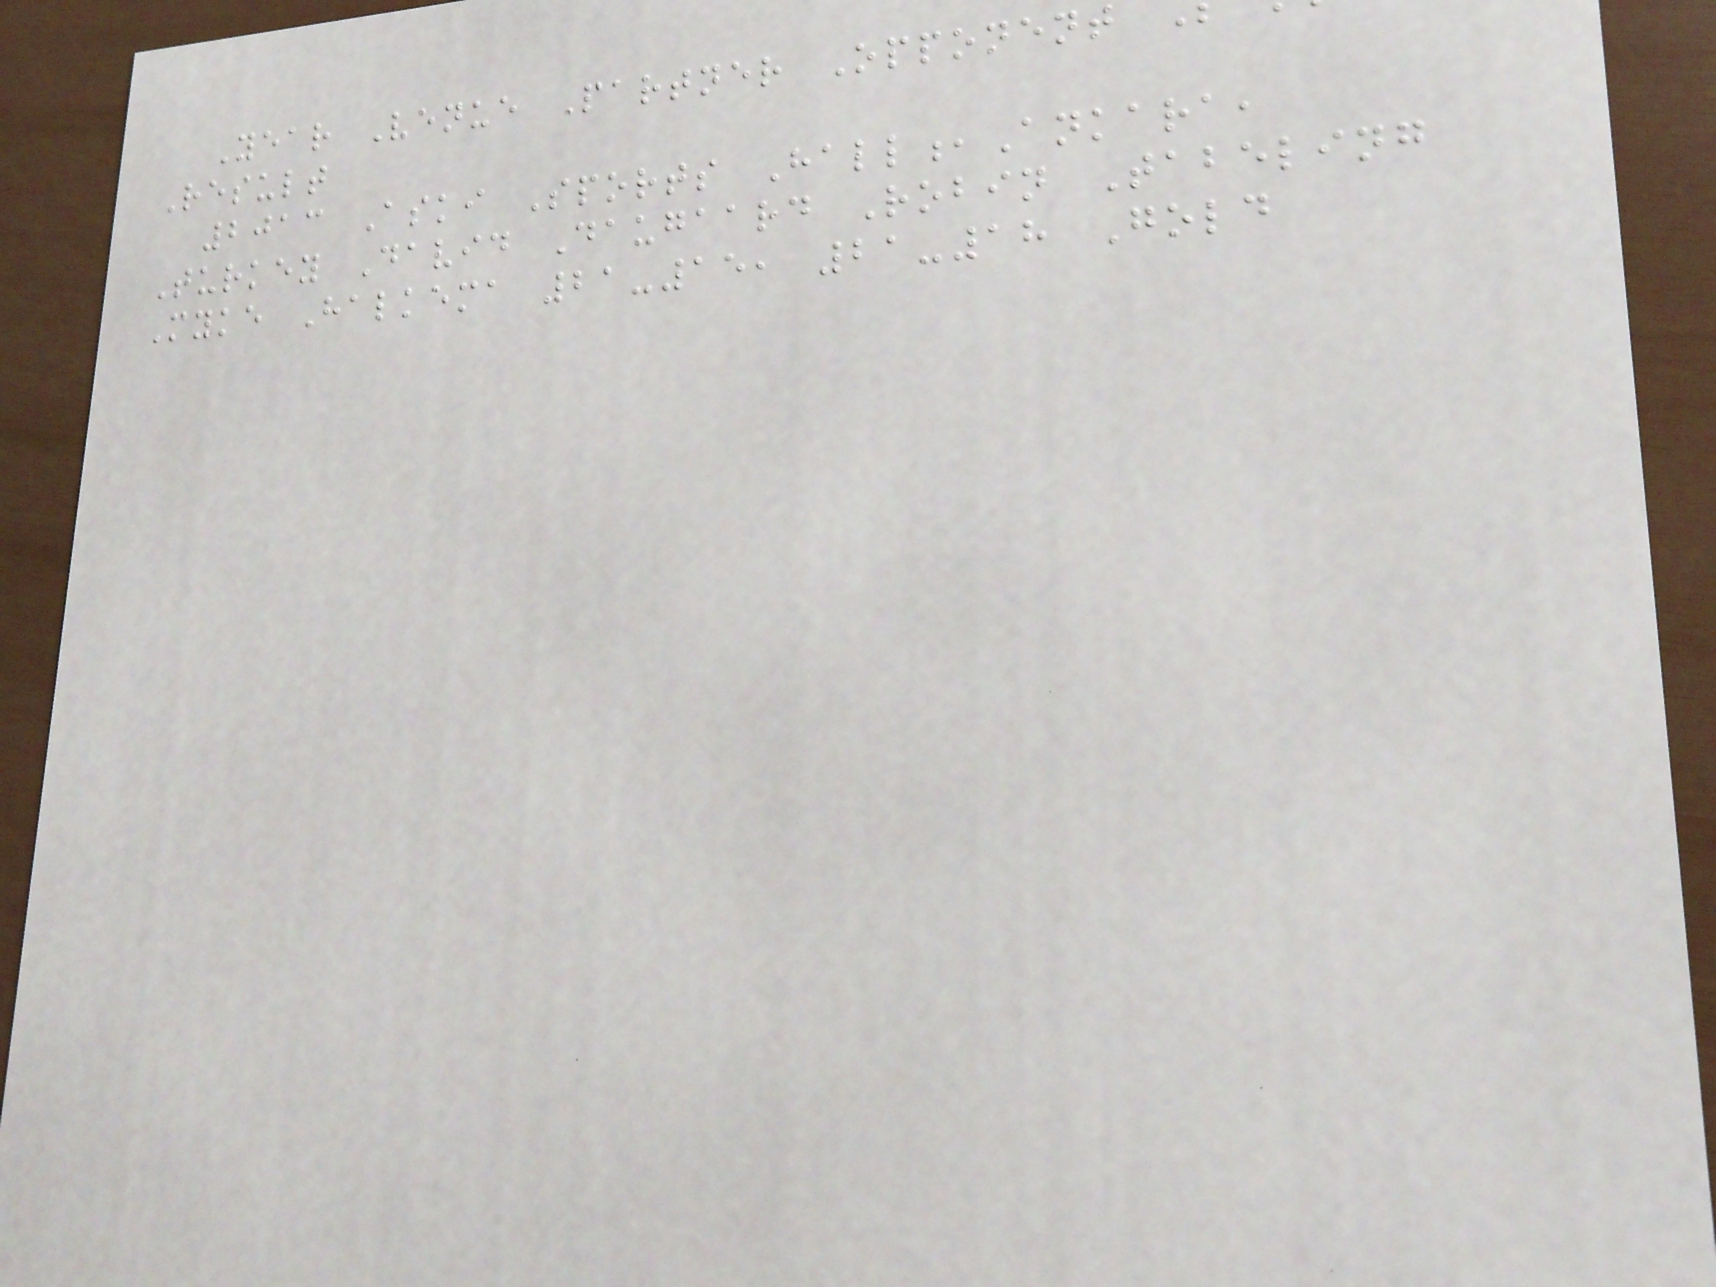Year Venue Partner Opponent
Result
2013 Aski Sports Hall,Ankara,
Turkey David Daugaard Robin Tabeling
Myke Halkema 21-15, 21-18 Gold
